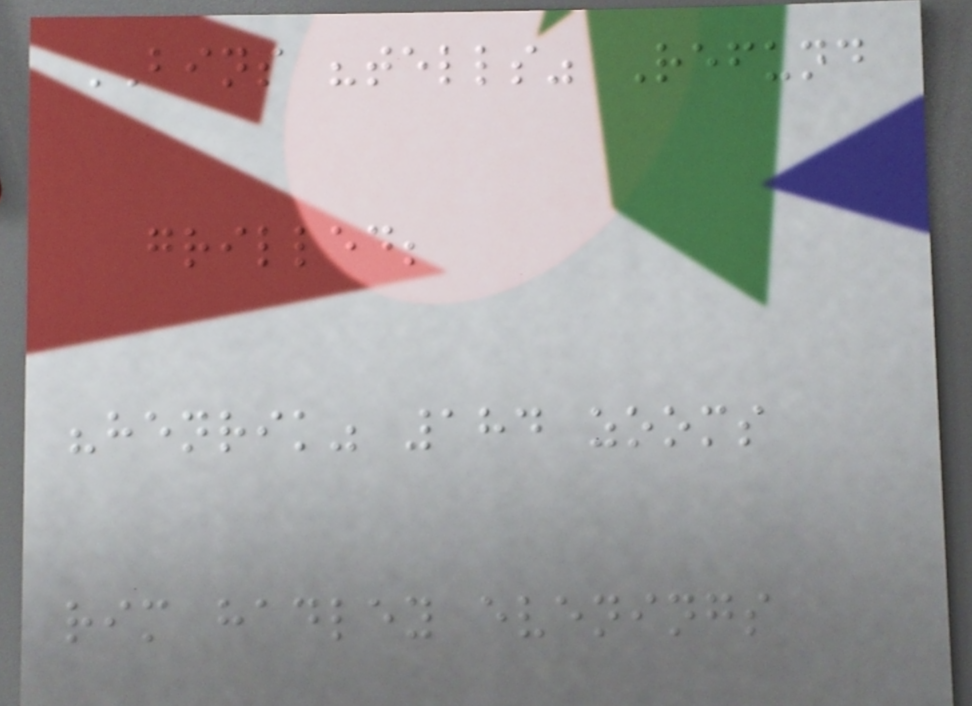BINS "tells" Refund
grilled;
"henrik" 184 zooms
rim hadley evenings
